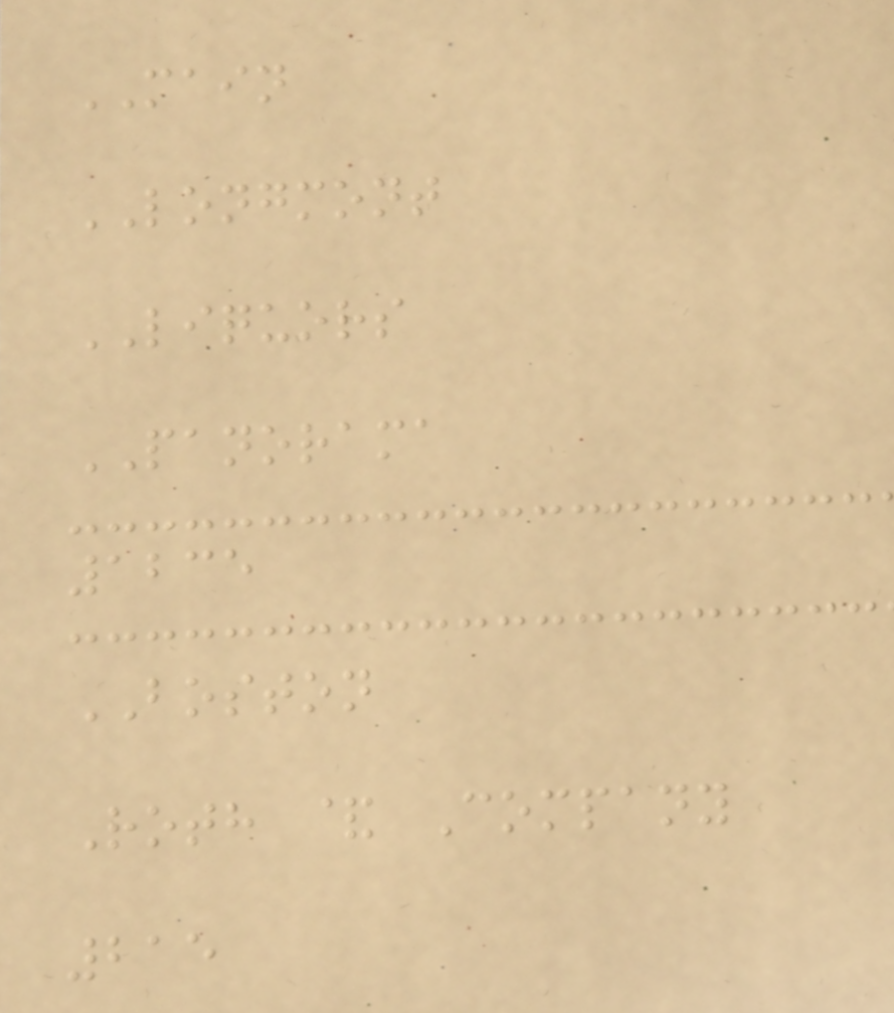MAIN
LONGMONT
LIQUORS
PANORAMA
1235
BOSTON
Roth & Company
215
